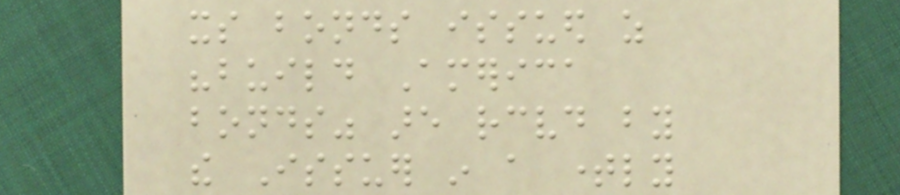its bonds issued as
"build America
bonds" are received by
the Issuer in a timely
